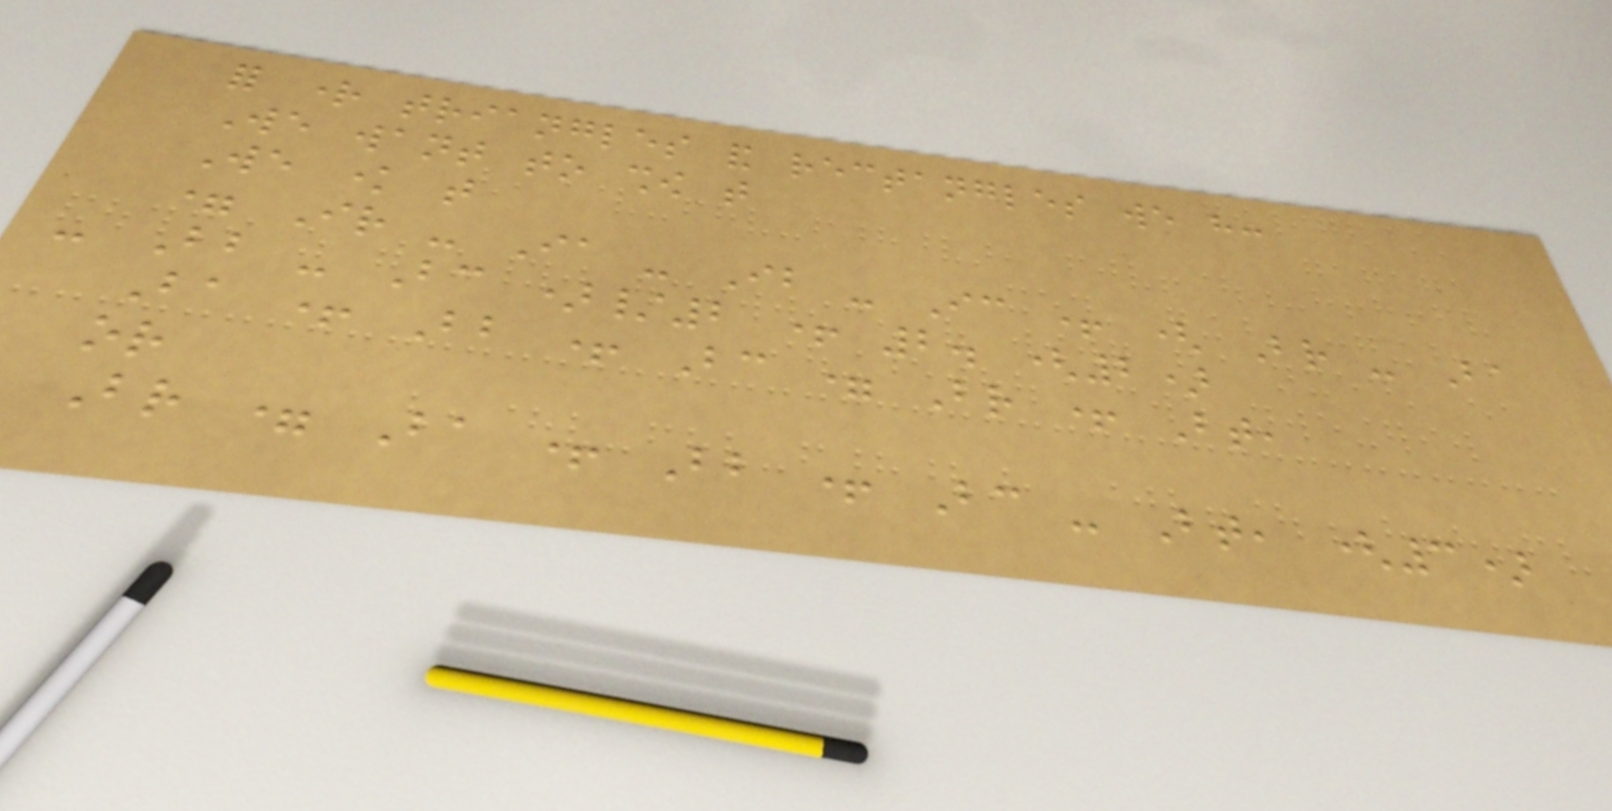for right triangles and rectangles we have:
We want to show that
We know that
= Ir - Ia - Ib - Ic + ( Br - Ba
- Bb - Bc )/2 + 2. (2)
Ba + Bb + Bc = Br + Bt,
or
Br = Ba + Bb + Bc - Bt, (3)
